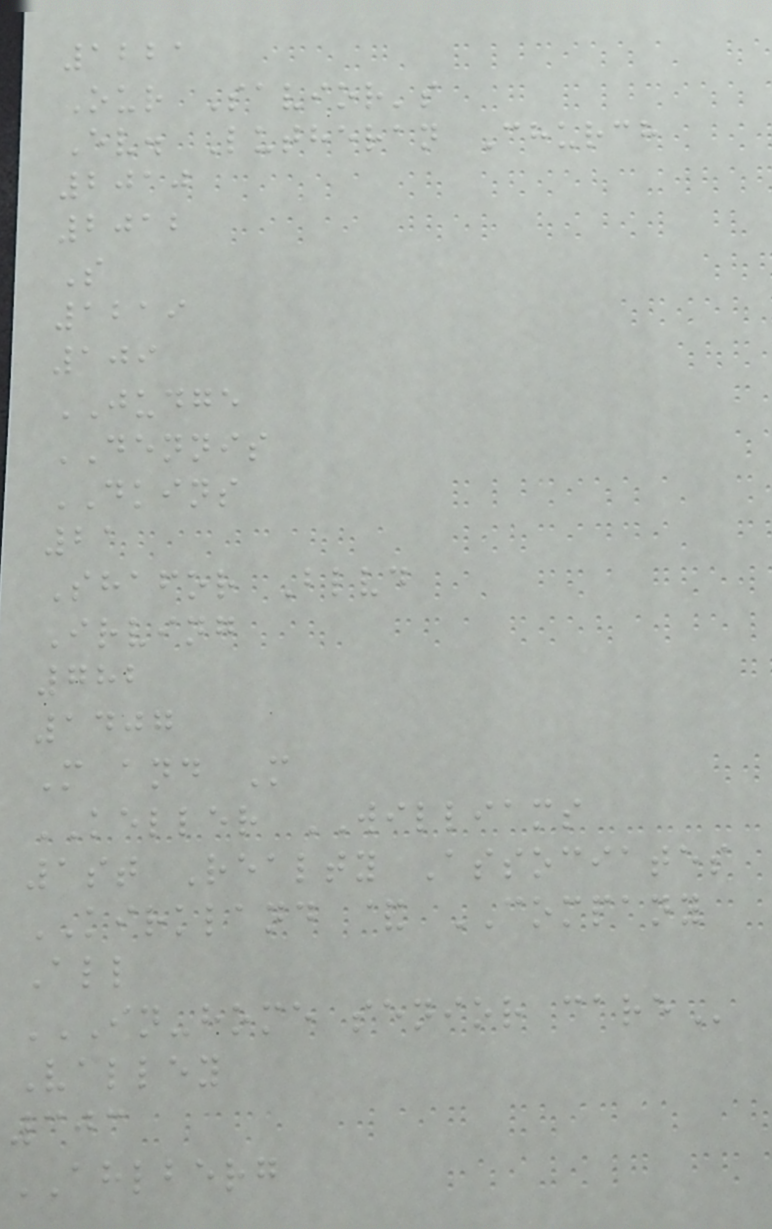1221
Our Savior's
Ev. Lutheran Church
2010
2012
S
1219
109
JUDGE
DENNIS
DKINS
21
Shafor Blvd
Irving
782
1407
M and M
KELLER WILLIAMS
1st Realty Associates
KIRKLAND & COMPANY
All
IN-HOME SENIOR CARE
Valley
303
AHLBERG
